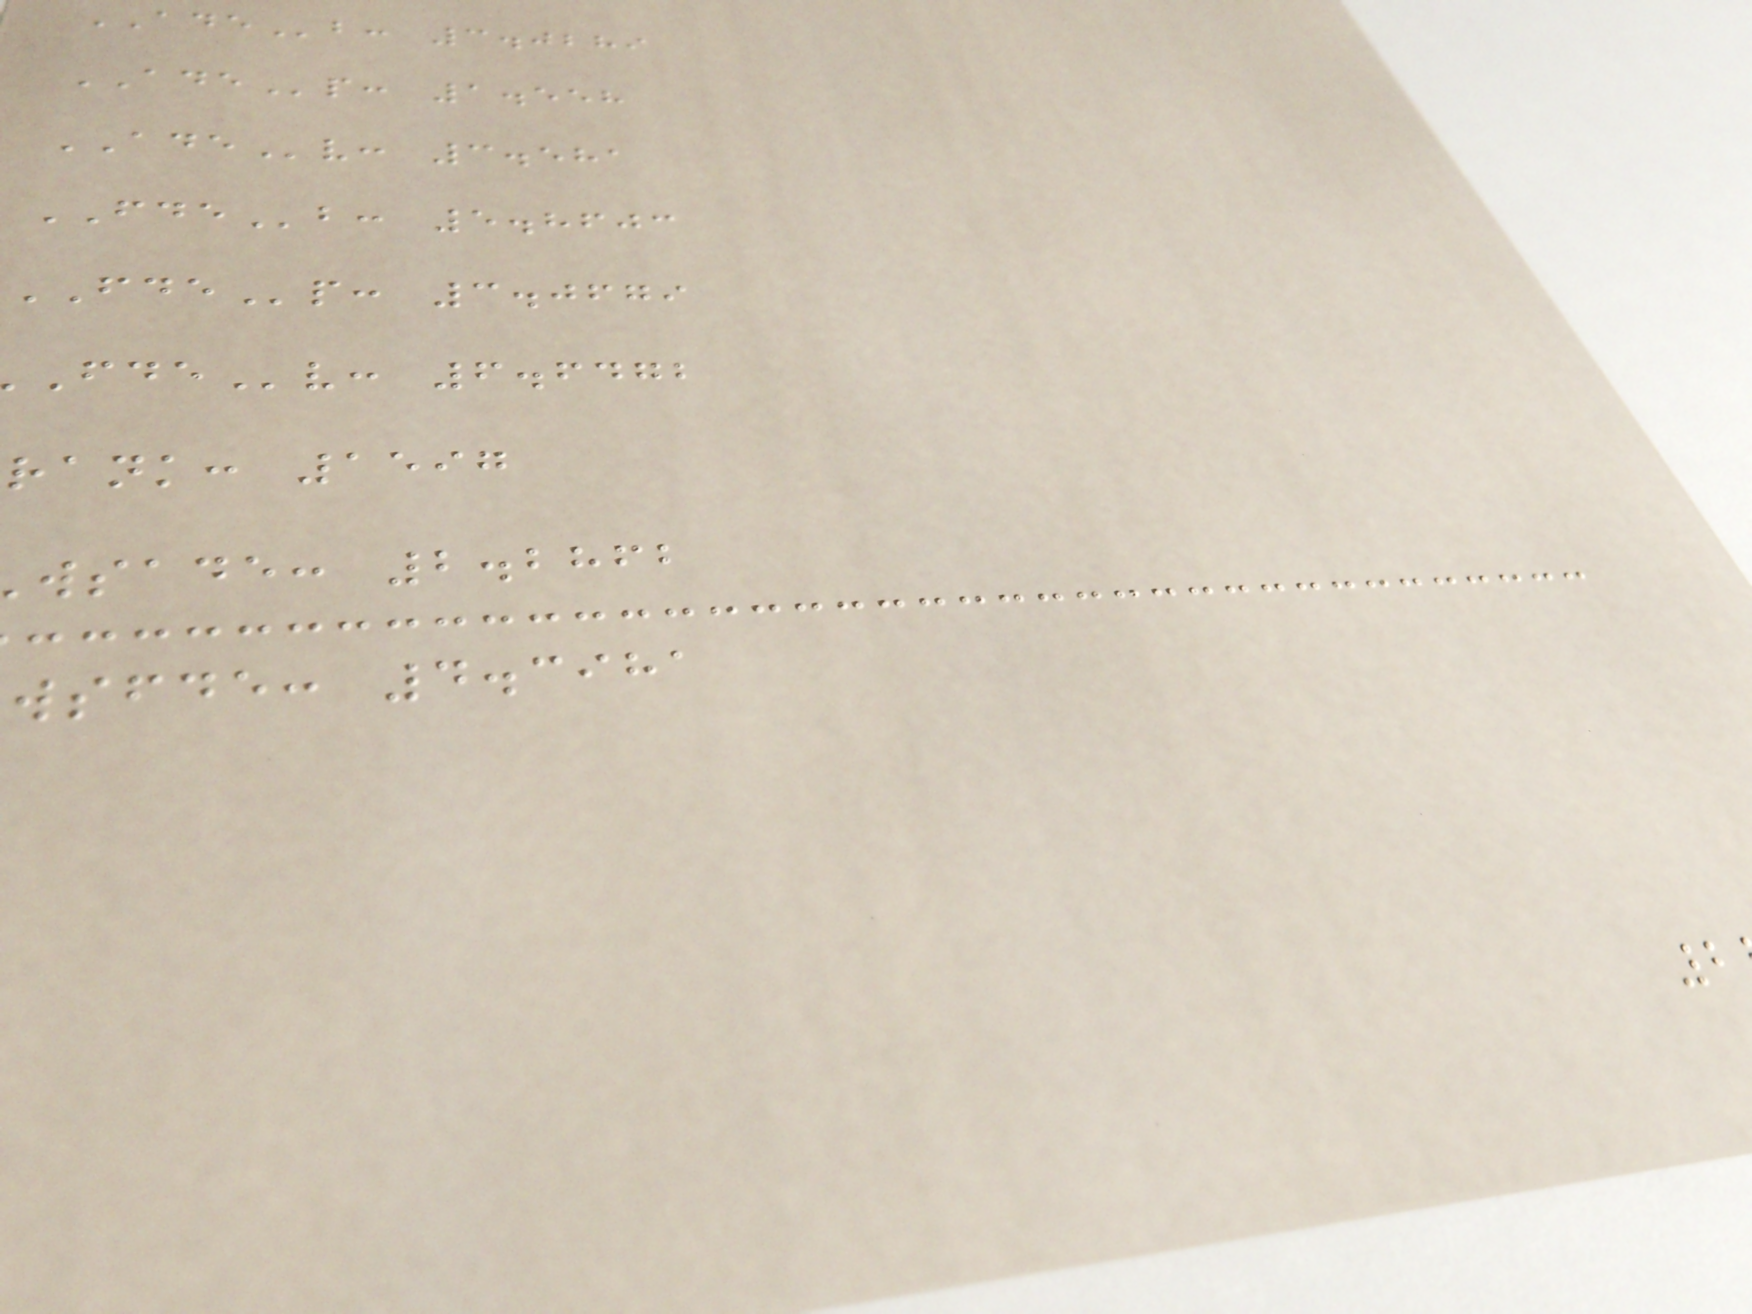ADEb: 3.0289
ADEp: 1.558
ADEv: 3.581
FDEb: 5.8603
FDEp: 3.0679
v: 6.6472
rank: 1597
wsade: 2.2862
wsfde: 4.3981
